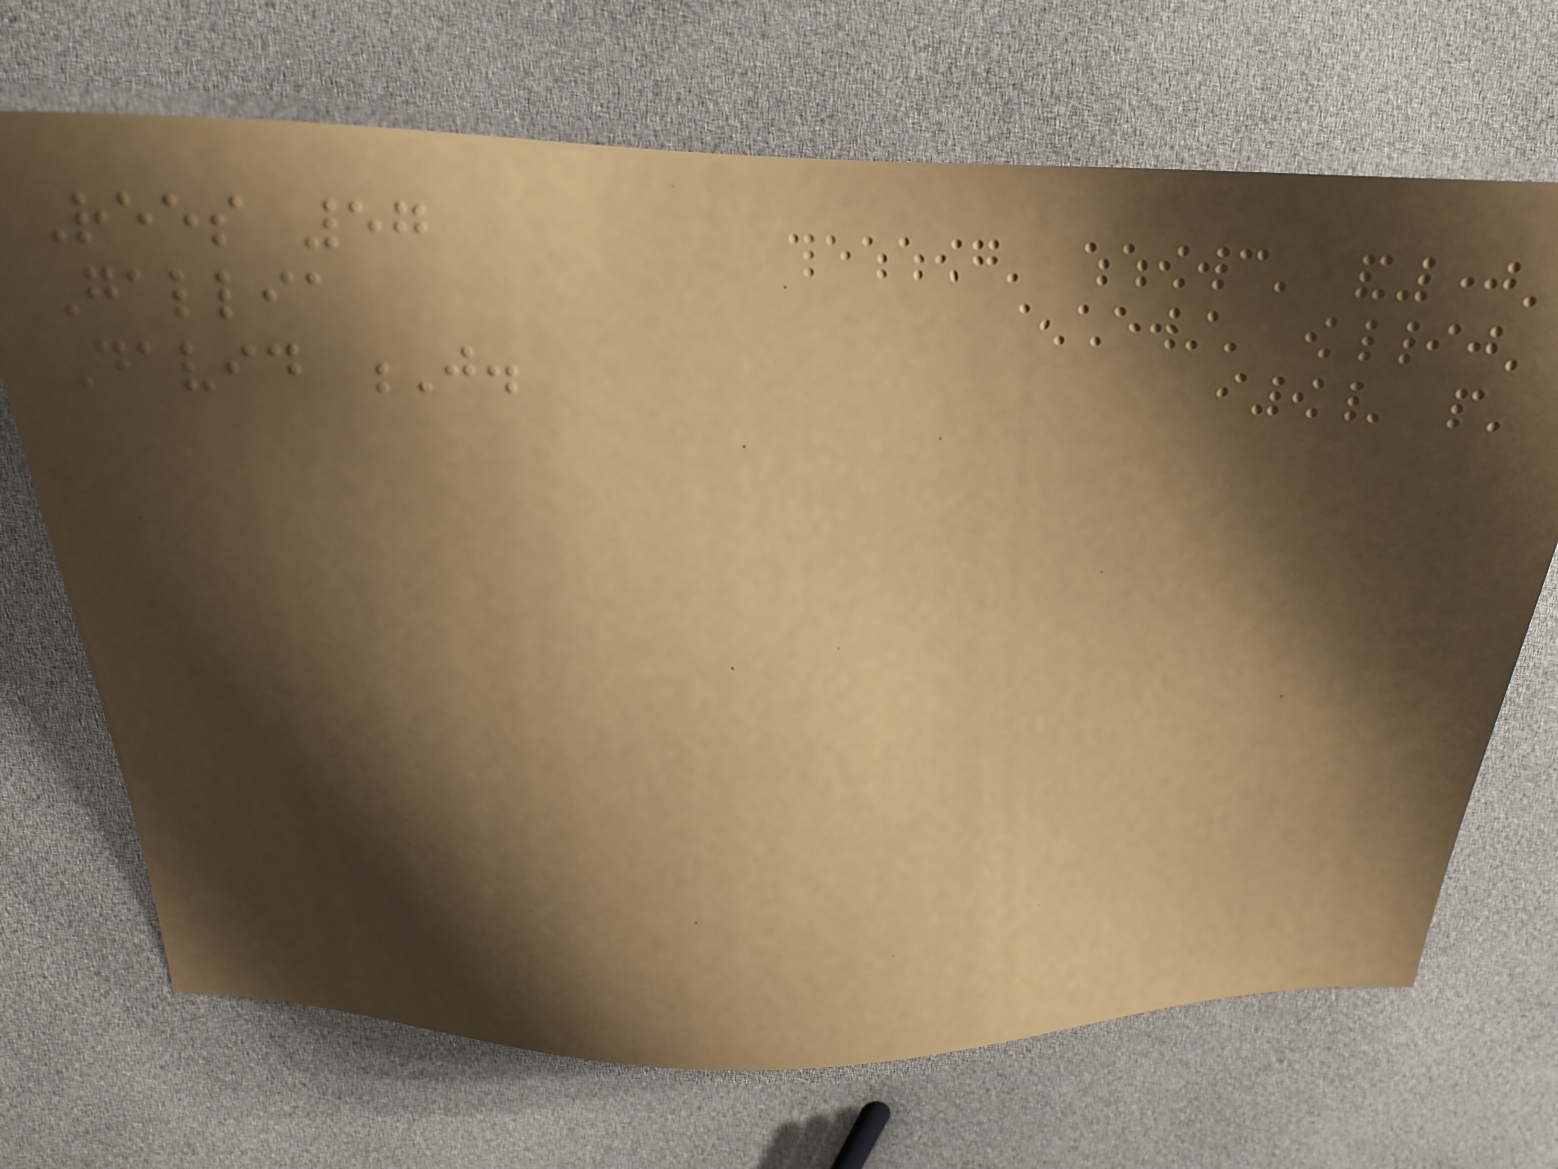Rees 57
Gallia
David J.
